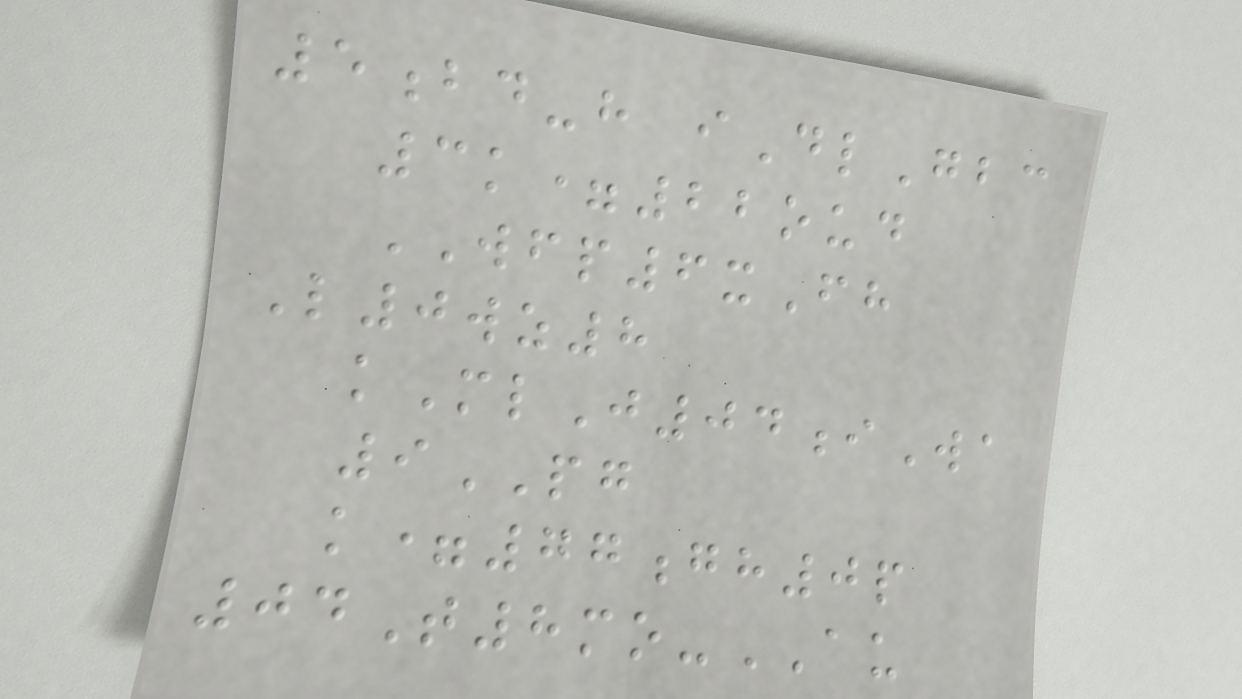5bd-h iDlGbc
3k=22oud
WFP6xFh
L0wz8
kMlJ04iWa
9PG
k=77gh0p
04T8mo-AU
